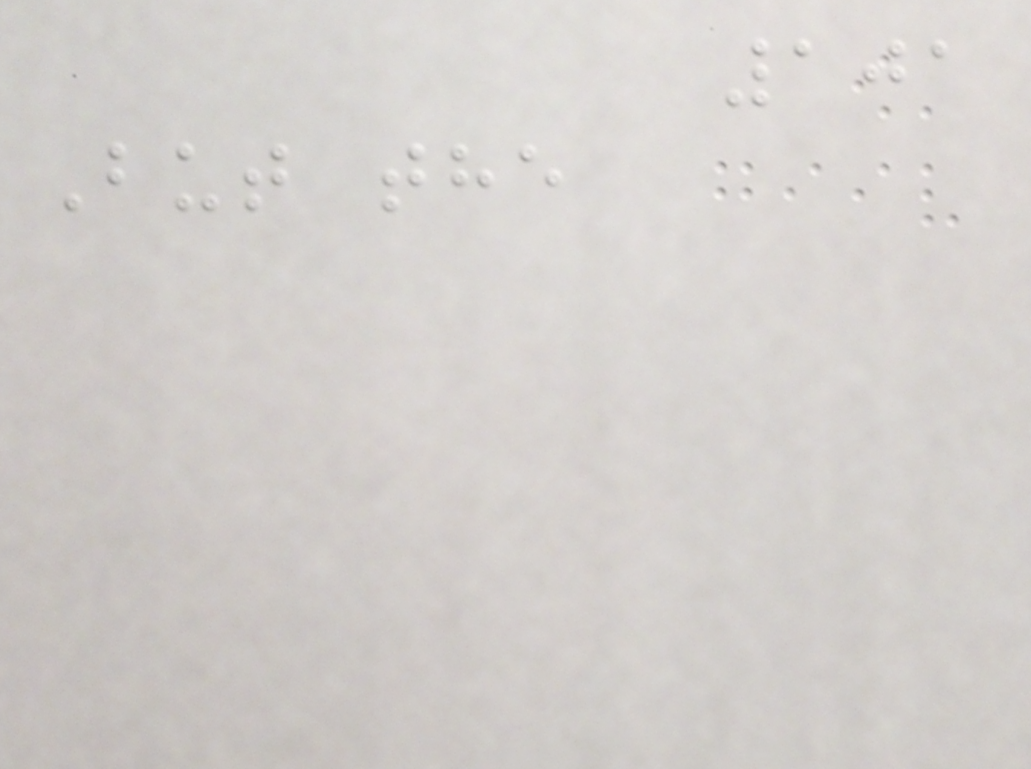101
But the
